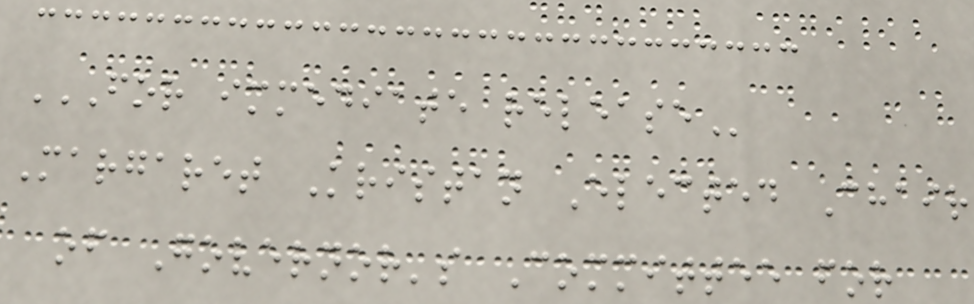FOR IMMEDIATE RELEASE
Margaret Kristan Elected Chair
of Governor's Committee for
